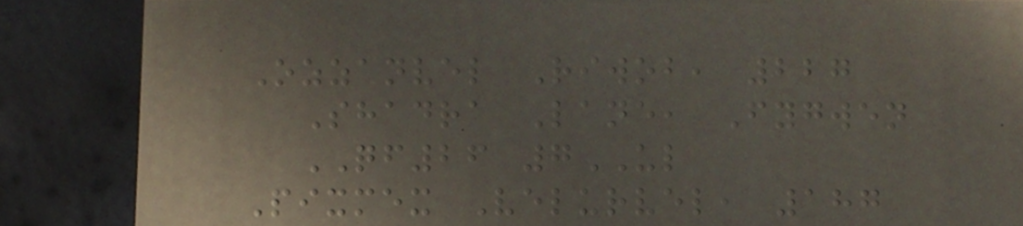Ozzanvel Riwob, 227
Shadra Lane, Fygwen
QF26 7UL
Pixmex Velurvel, 187
